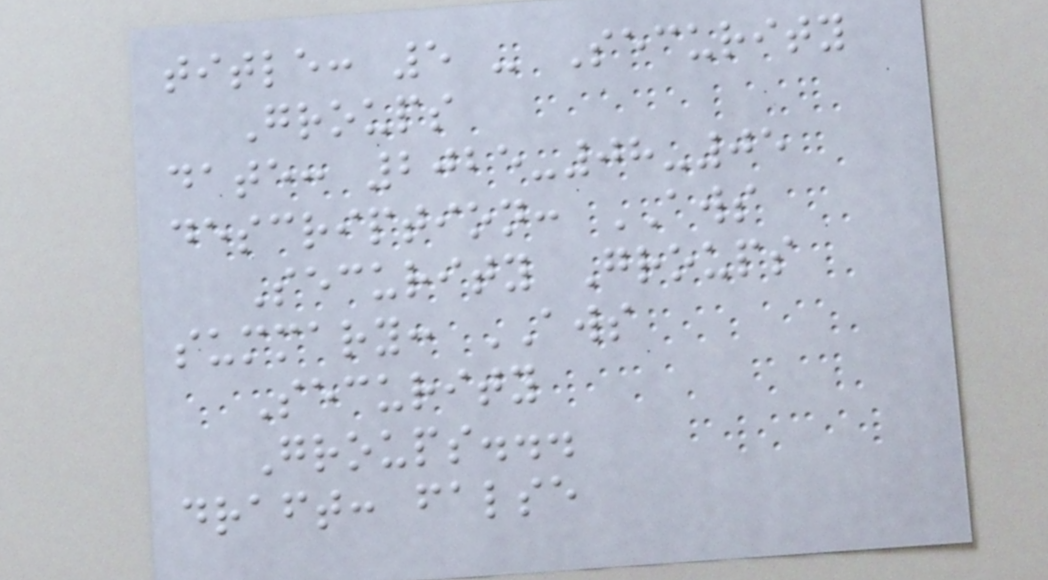title: 5 - Security
Groups
date: 2025-08-05
description: AWS
Security Groups
summary: AWS
Security
Groups...
draft: false
